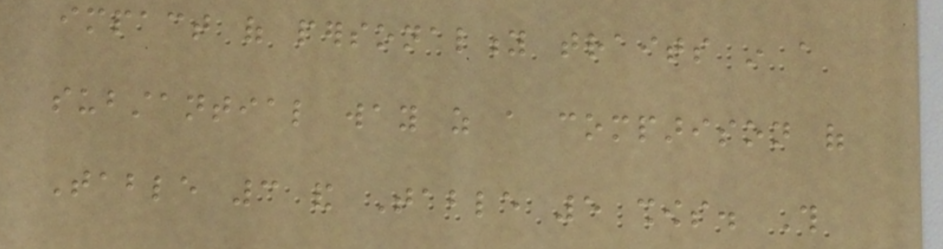impact of personality traits in a
substantial way as a comparison of
Table 3 and Table 5 shows. This
